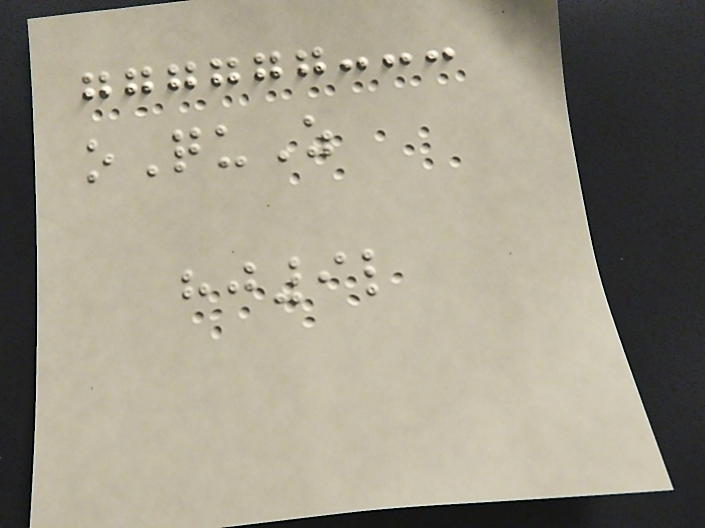oQuZ
hj9l
